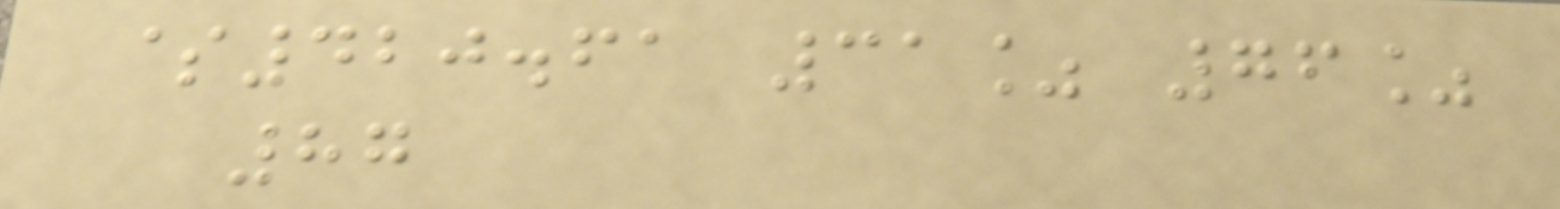$420.61 31% 76%
87
